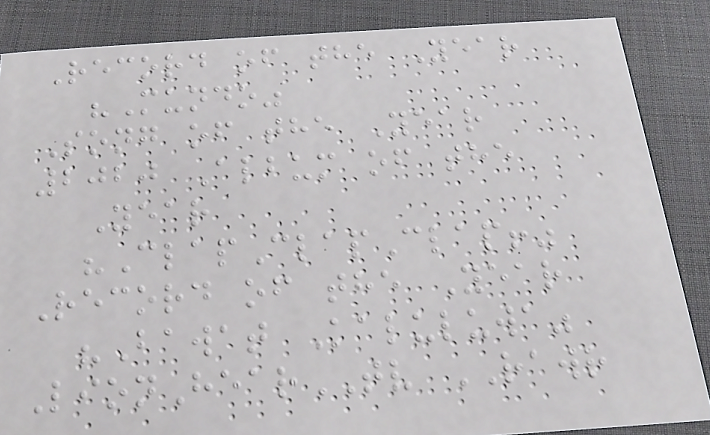Record of the Year
"Mundo"
Song of the Year
2020 Album of the
Year
"ClapClapClap!"
Record of the Year
"Bawat Kaluluwa"
LionHearTV RAWR
